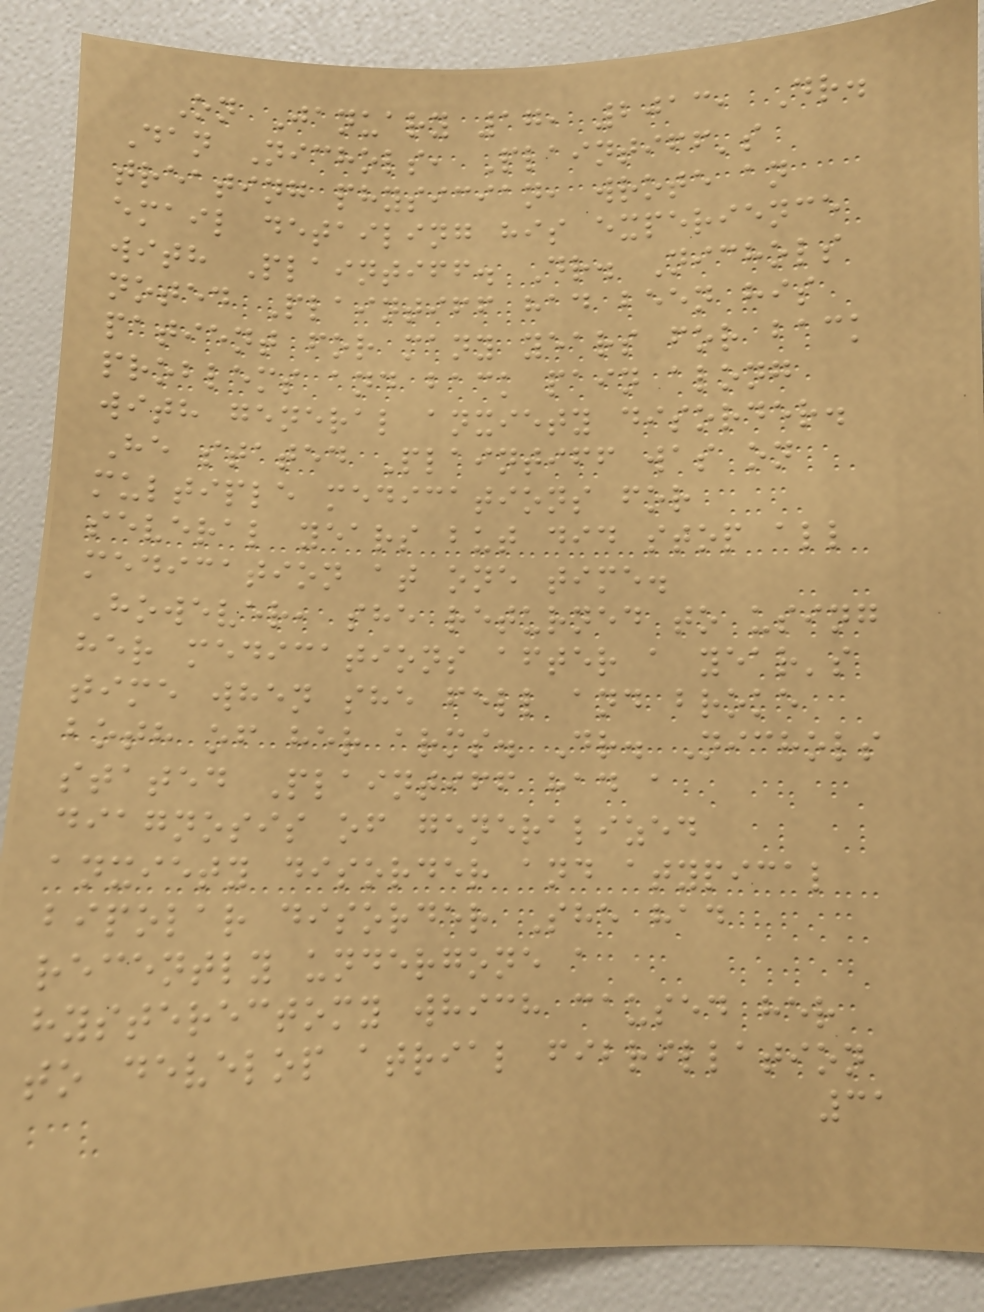On January 17, 2013, Dr.
Dan Nichols, Plaintiff's
treating physician, wrote an
email detailing his experience
with Plaintiff. Dr. Nichols
noted Plaintiff had been his
patient for many years for back
problems and back pain along
with general anxiety disorder.
He stated Plaintiff was on
multiple medications for
several years but did stop all
medication at one time.
However, she returned to using
her medications after a year's
time when she fell and broke
both of her arms. Dr. Nichols
stated Plaintiff had a
diagnosis of generalized
anxiety disorder and atypical
bipolar disorder She had
recently undergone a
hysterectomy which caused her
to develop atrial fibrillation
31
